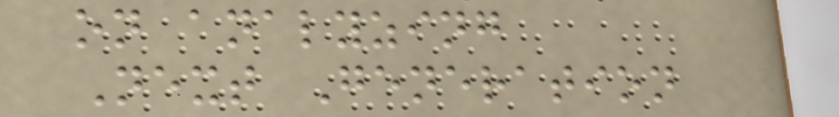on analyzing
Next Generation
